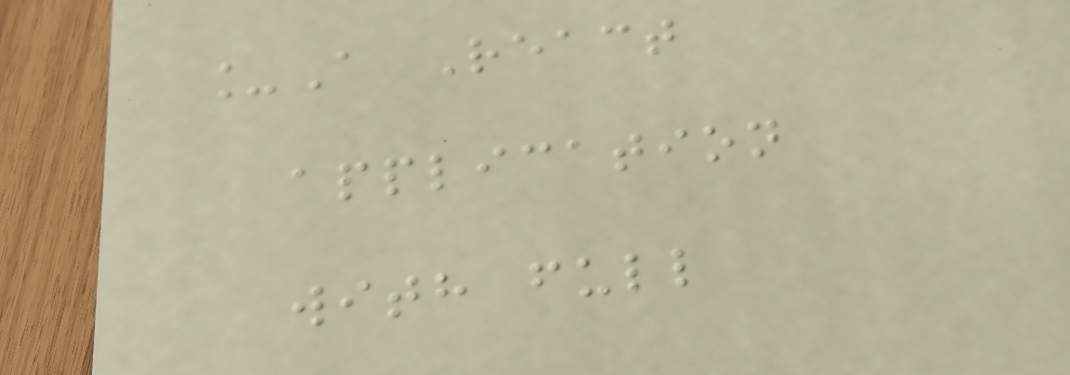_A React
application
with full
